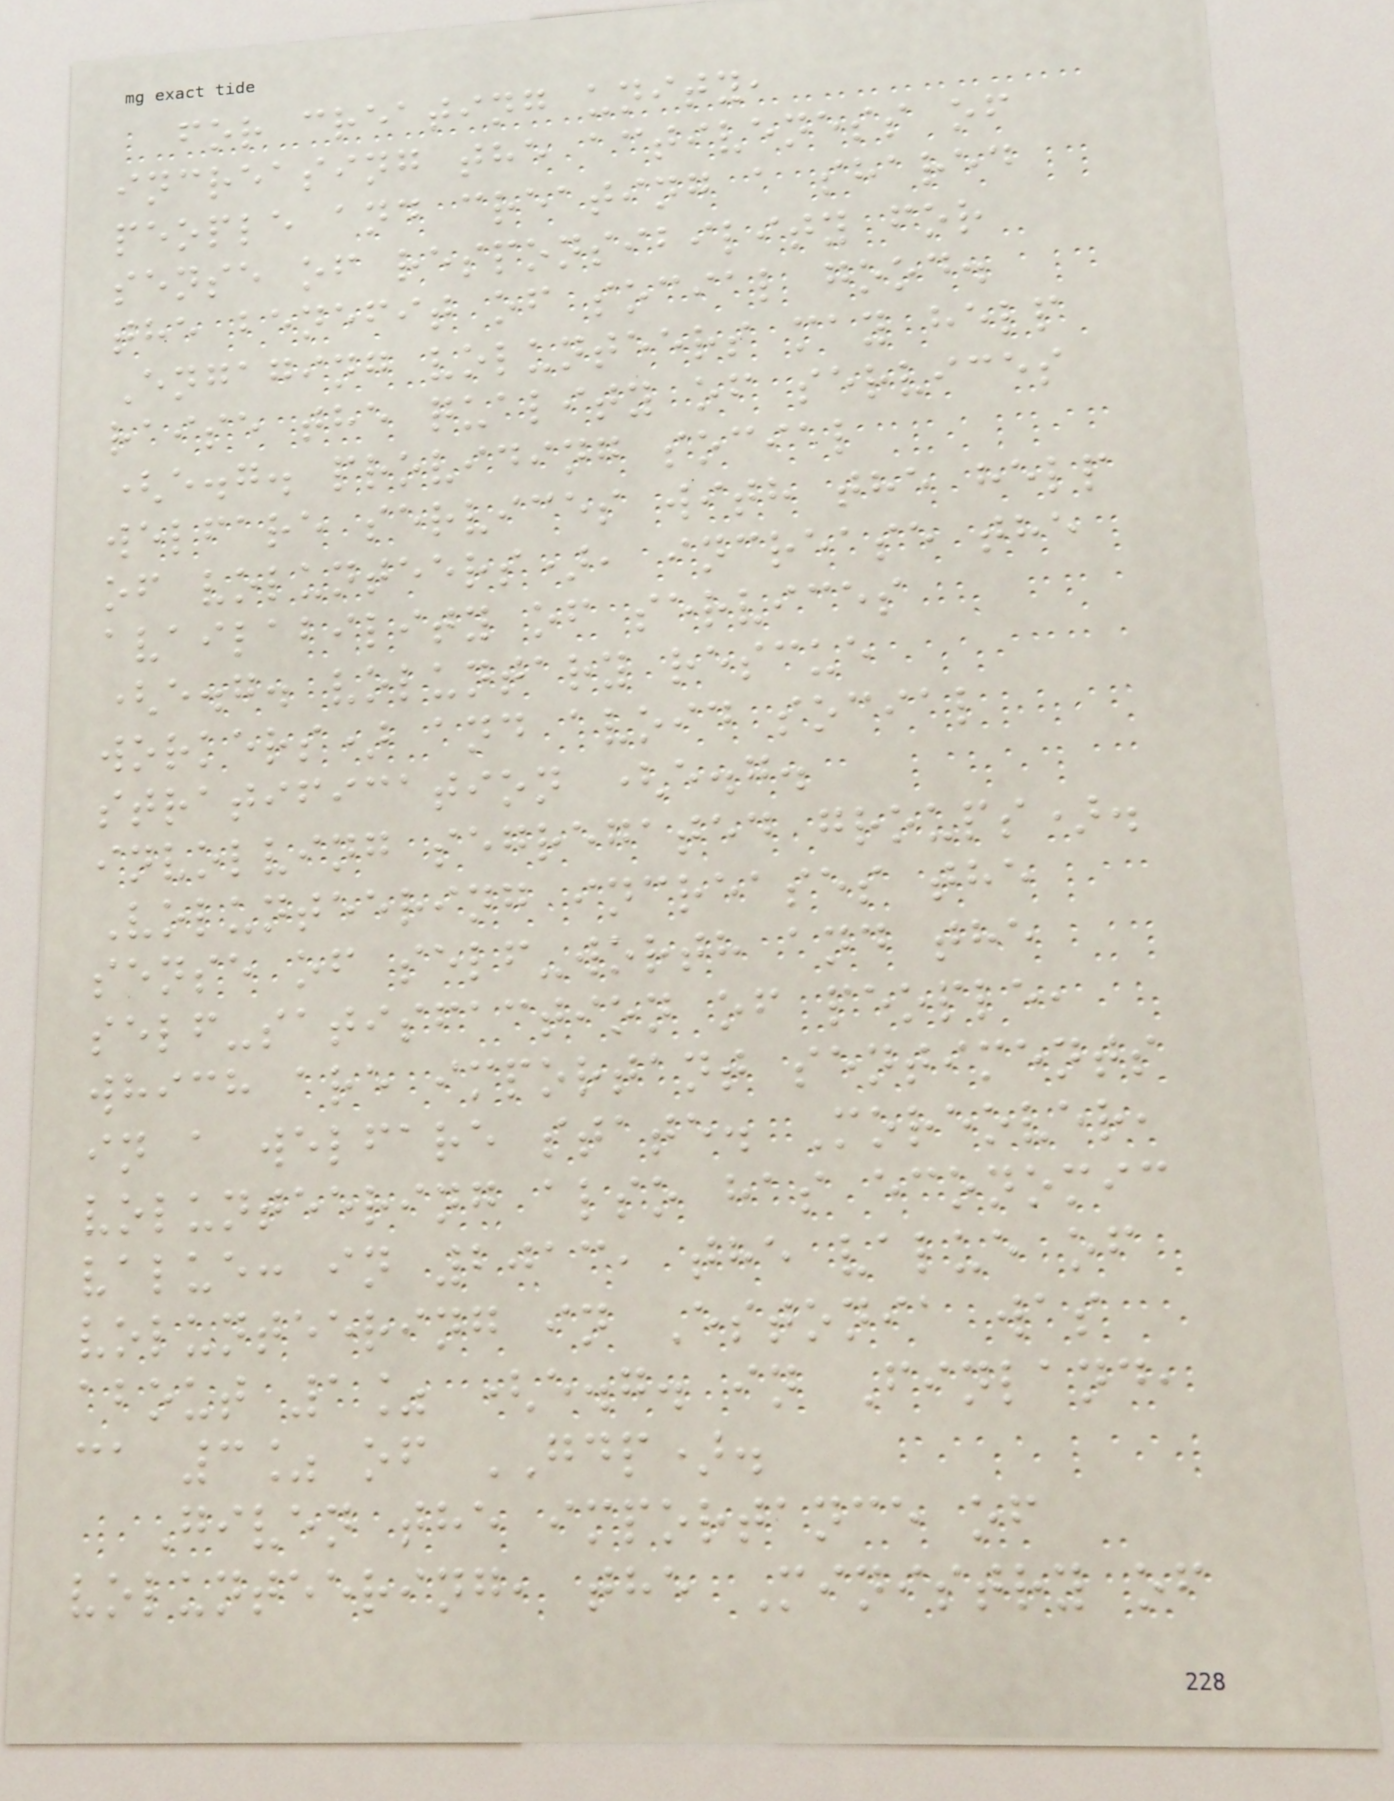for creating unity,
increasing the activeness of
people and creating a shared
sense of responsibility for
the benefit of social good.
Engaging volunteers may help
raise the quality of services
(e.g. providing social
welfare services with the help
of volunteers), increase the
availability of services
(e.g. voluntary rescue
workers) and avoid social
stratification (e.g.
involving segregated groups).
Volunteering increases the
sense of self-worth and the
self-satisfaction of people,
which are important sentiments
in a welfare state. Moreover,
volunteering also has economic
value: in 2013, the value of
volunteering in Estonia was
about 1% (e.g. in Finland,
ca 3% of GDP).
Given the importance of
volunteering, the Ministry of
